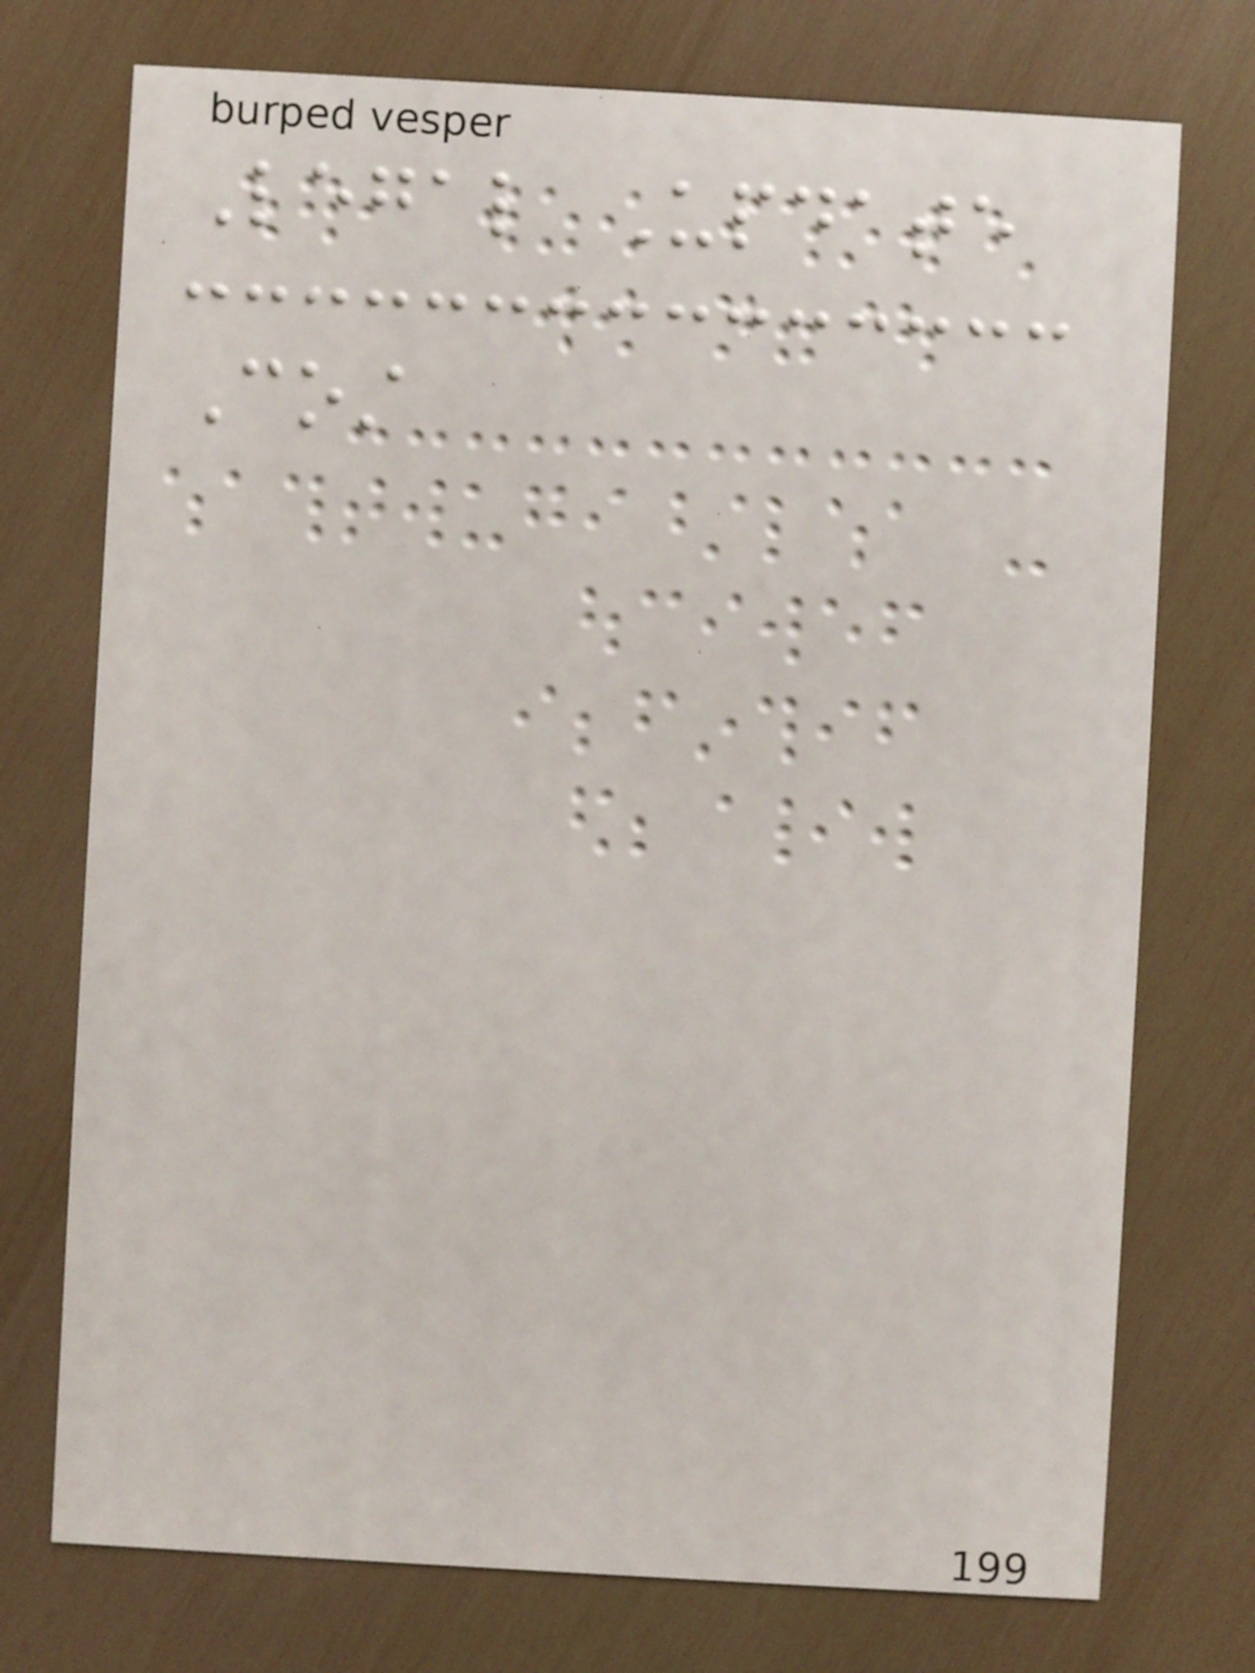Legal Update
Cost
